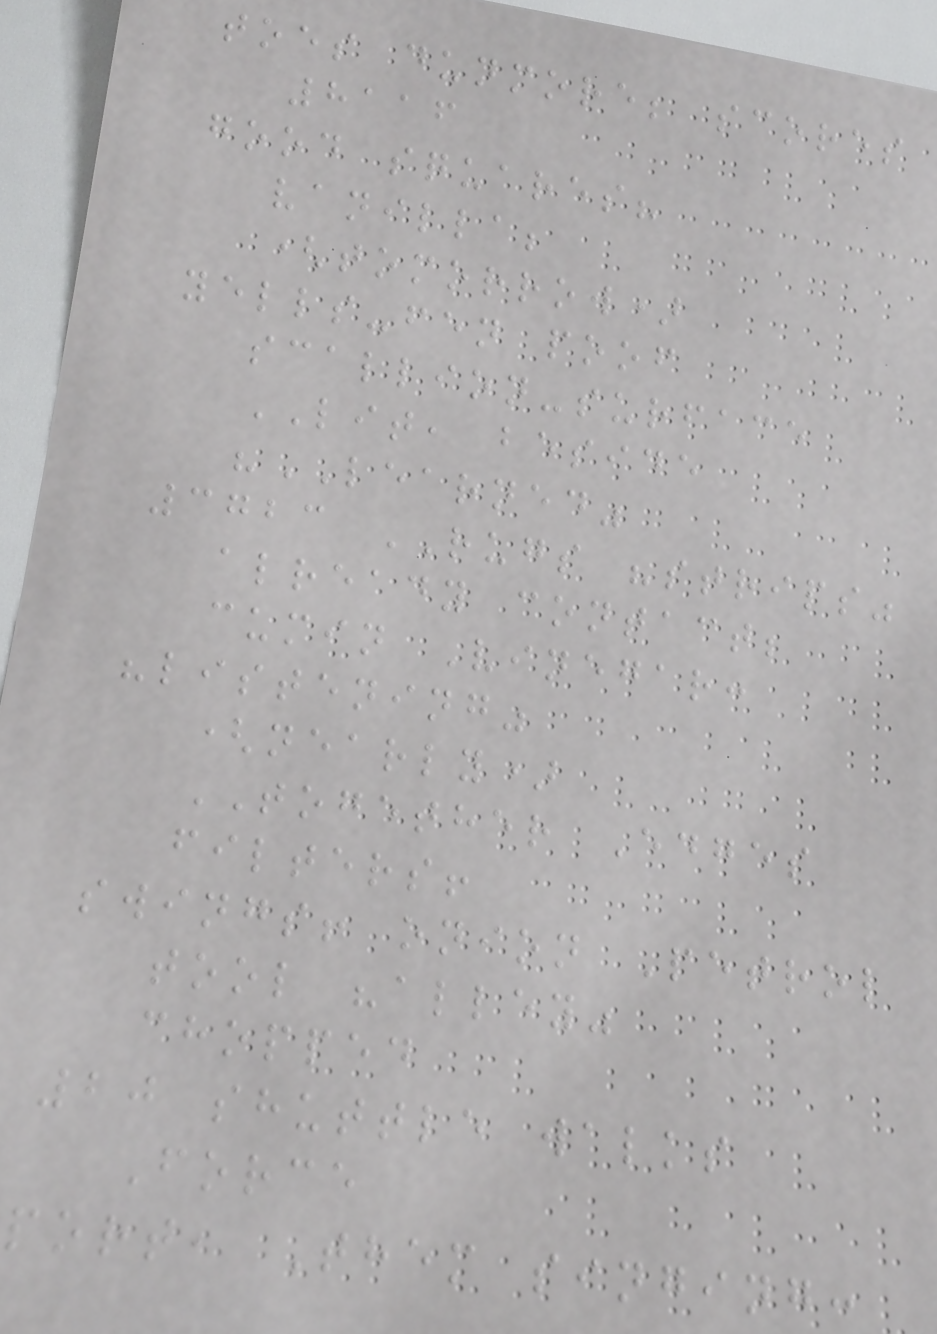toes dunmore; scores
8116
good squares?
vanilla;
(tomorrow)
yells-fen poof
scallion-surface
LIT, beside
"LEARNED"
3723 RUGS "strips"
already contact;
cumin Vinegar:
"listening"
(nearly)
TOGETHER Edges
filters!
swings! onion Petrol
tool "alley"
chopped
20 shuttle walks
Force
port, Them singing:
